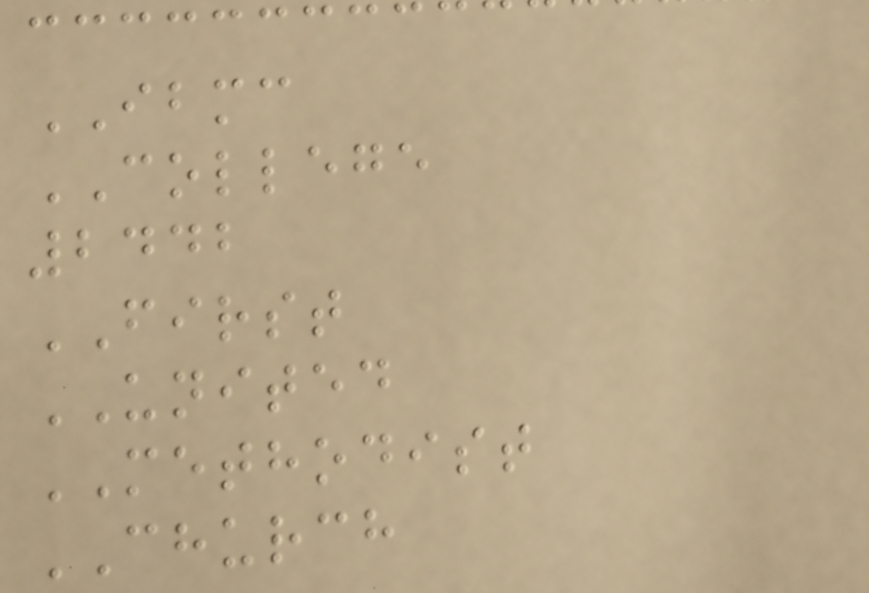IBMC
COLLEGE
2442
FIRST
UNITED
METHODIST
CHURCH
